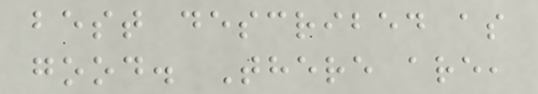best described as
good. There are,
